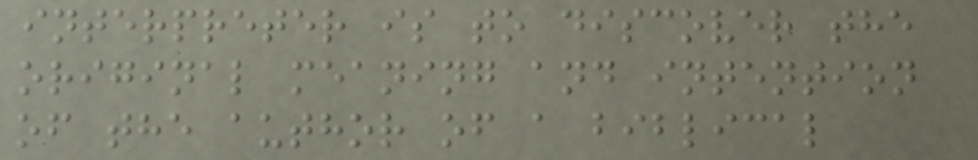interpreter is to discover the
original meaning and intention
of the author of a biblical
